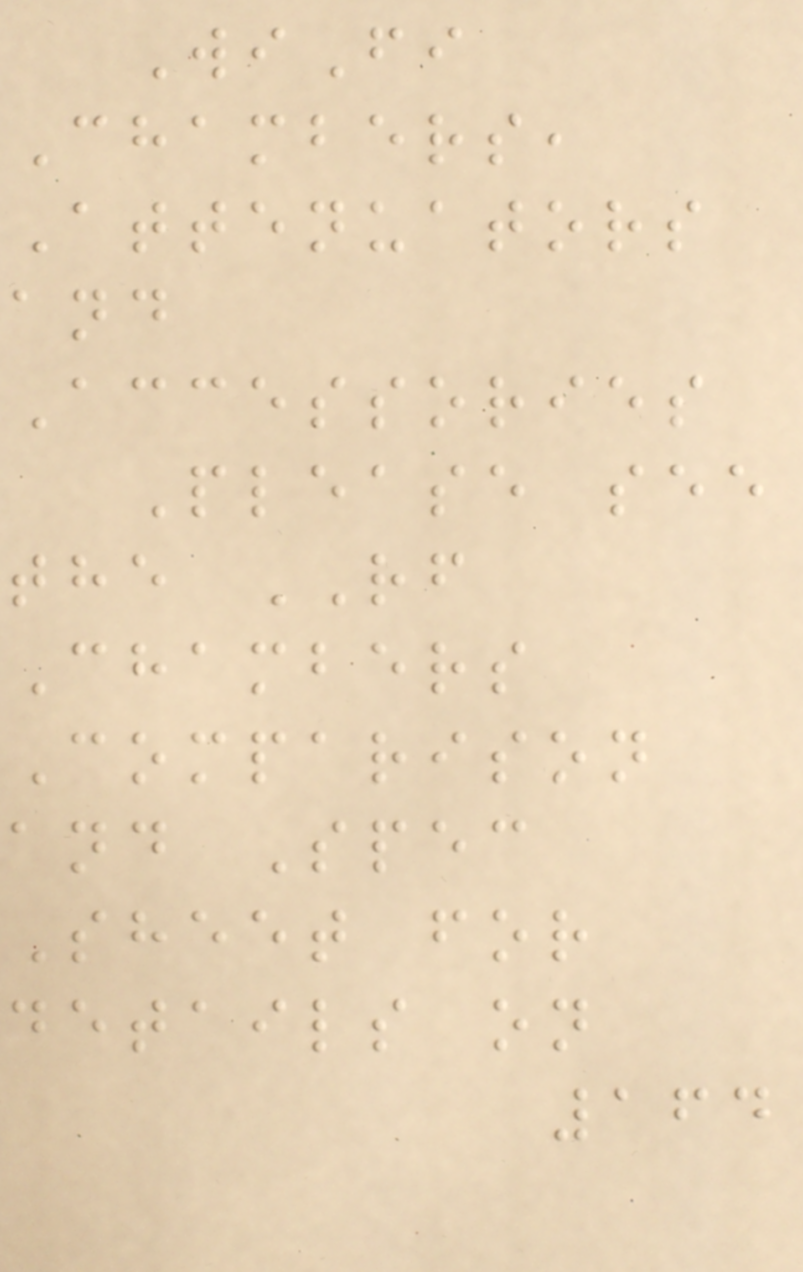WiFi
Chambers,
Attenuators
and
Accessories
Please see
the RF
Chambers
Comparison
and Spec
Sheet for
details on
164
